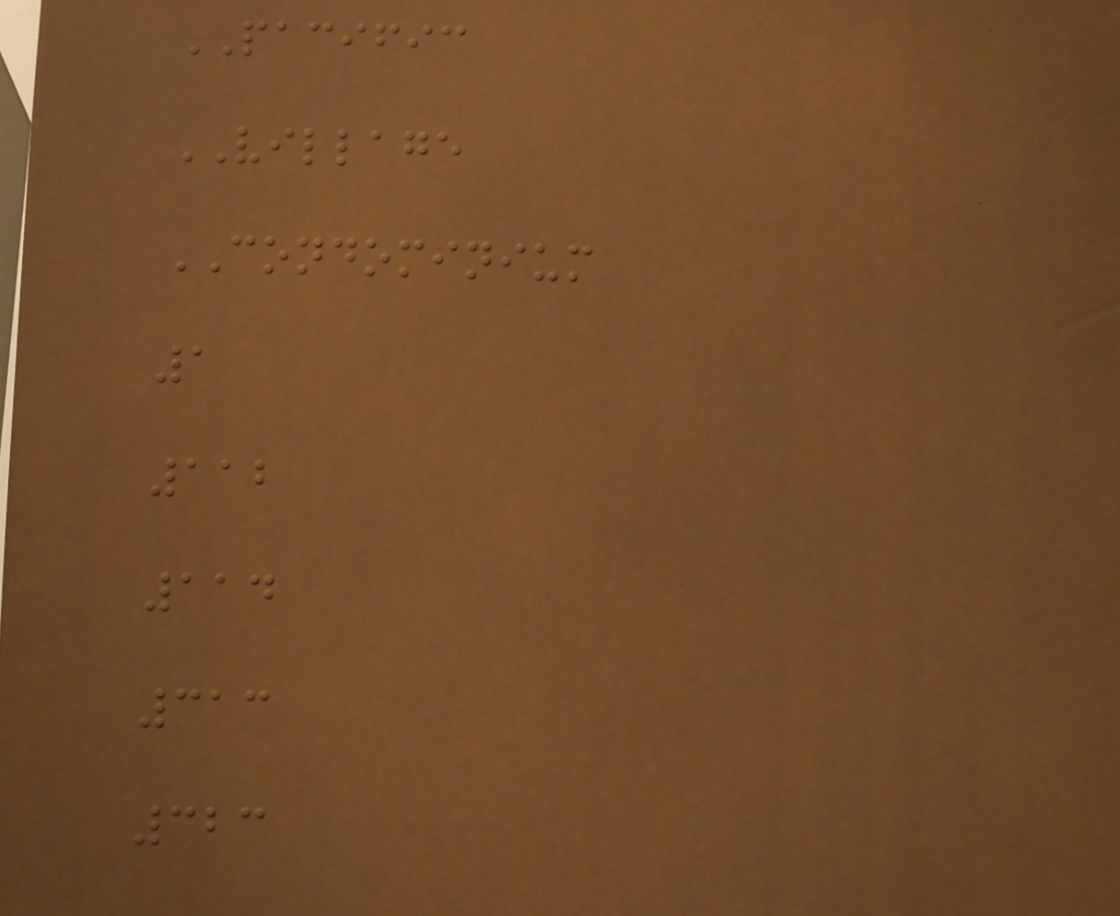PACIFIC
VILLAGE
CONDOMINIUM
1
112
114
313
323
